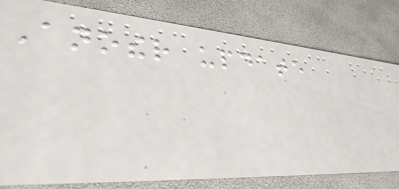Another update
